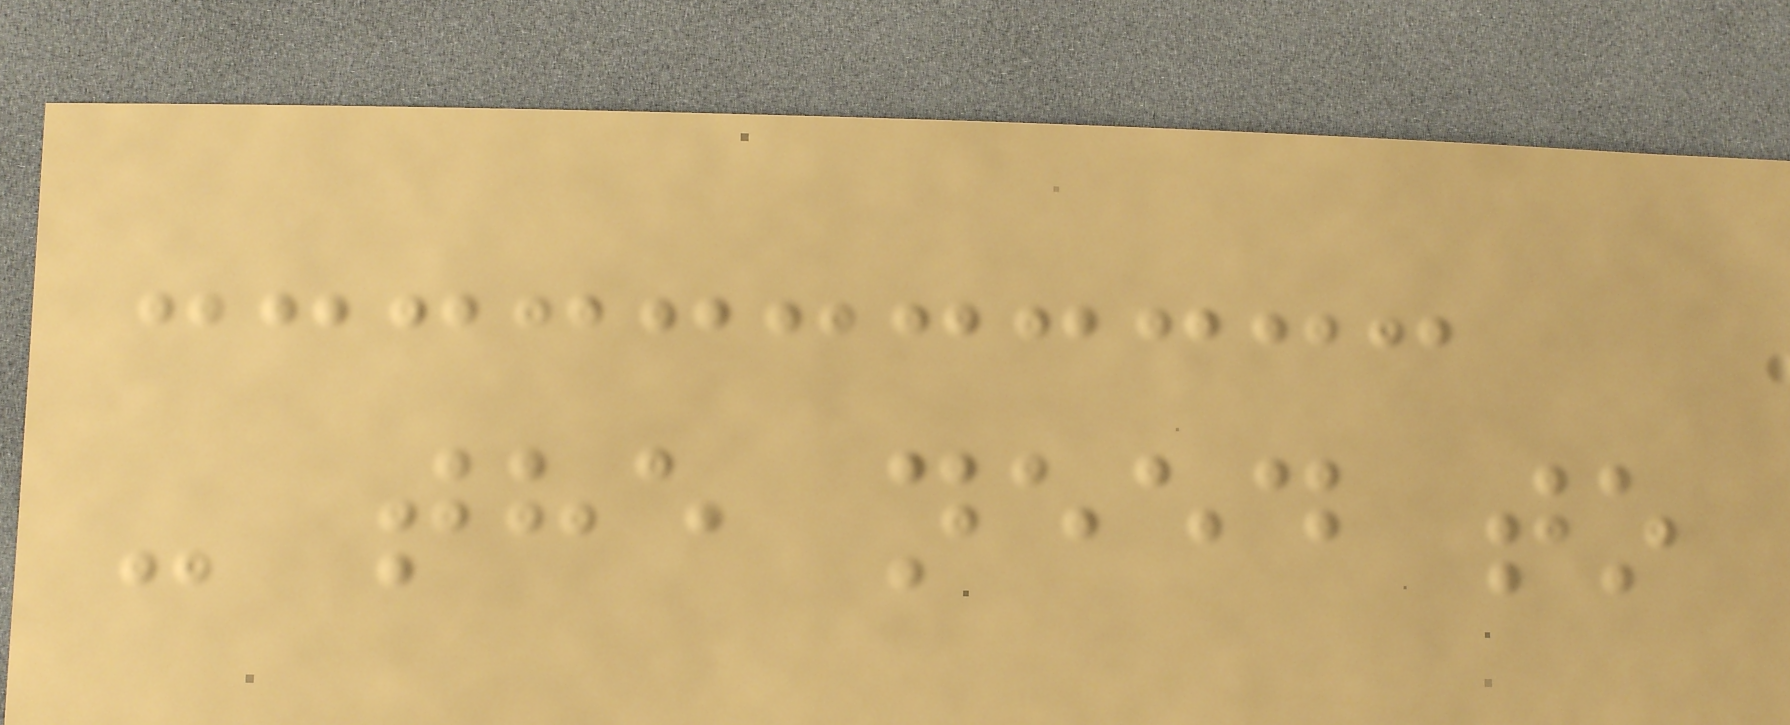- the need to
